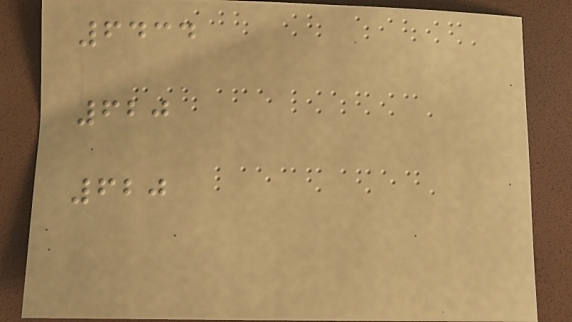6434
620
620
